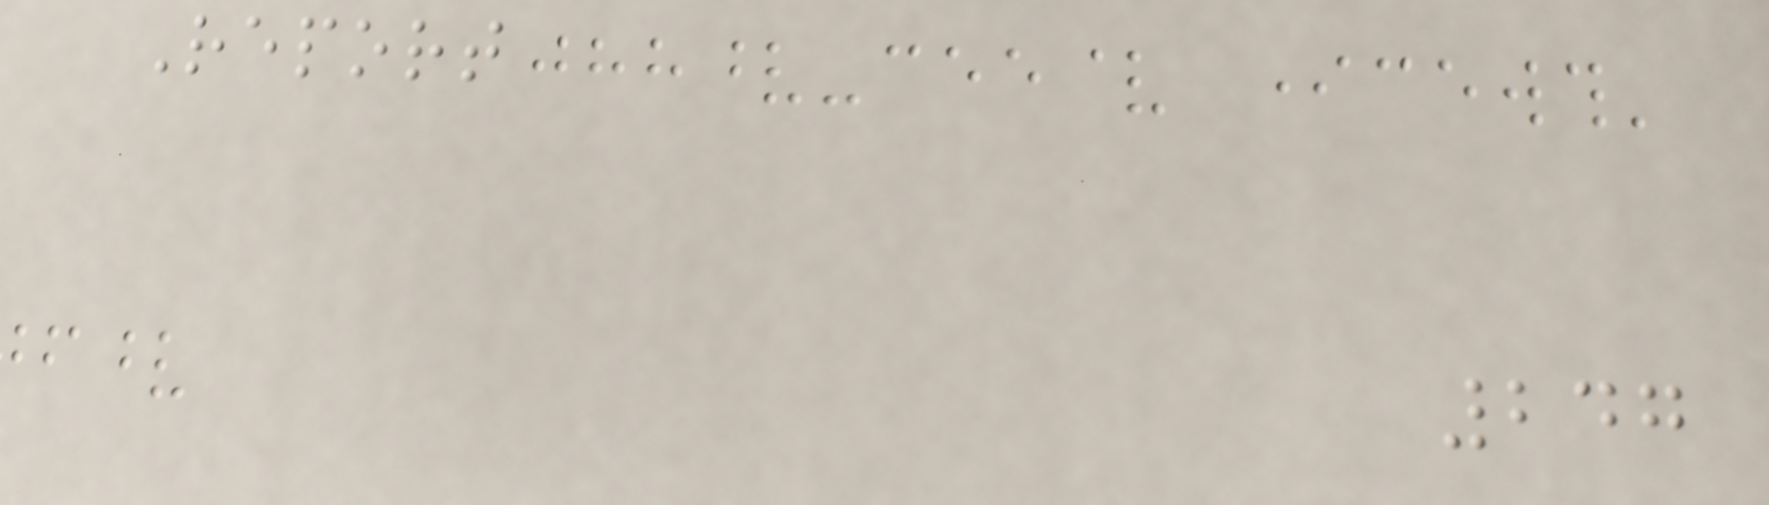Report
247
